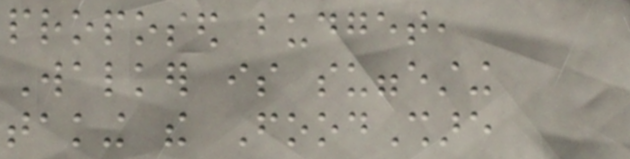proposed budget,
Walker is suggesting
taking the FoodShare
